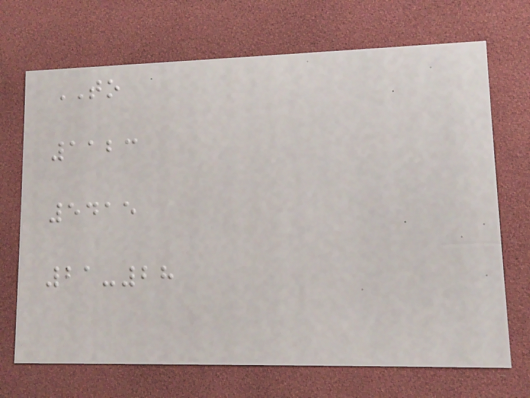TO
1123
5415
21-28
